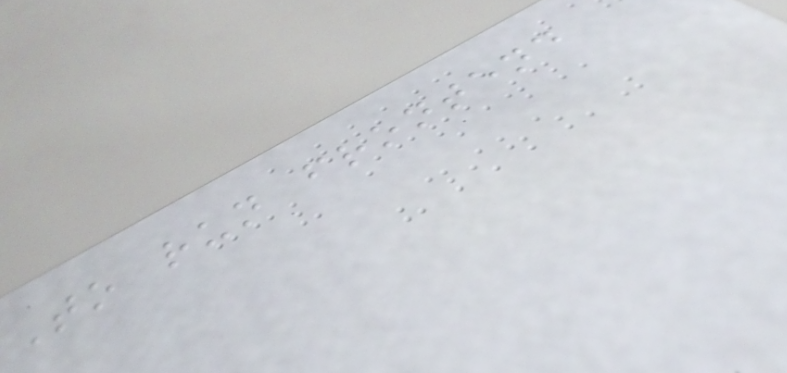To run frontend
